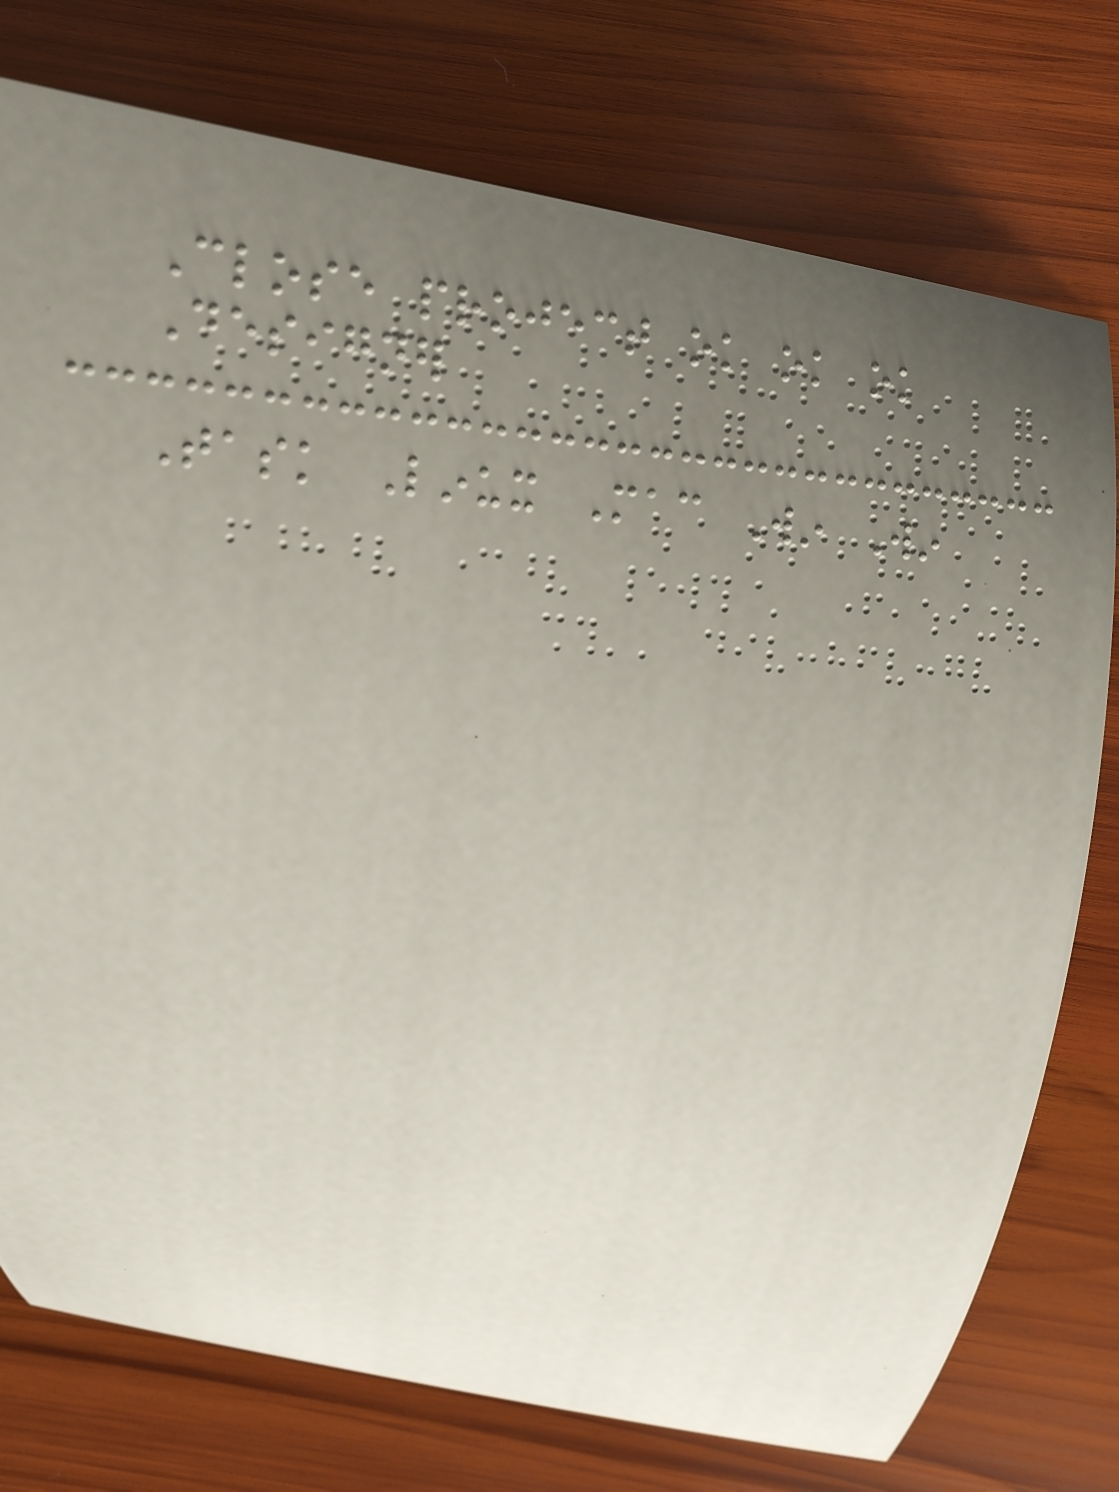Close project ok ok ok
Designer
Task Linux Mac Win Win
